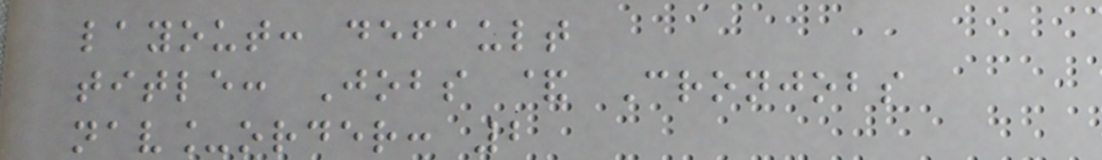layout: default
title: Jobs & Cronjobs
nav_order: 2
